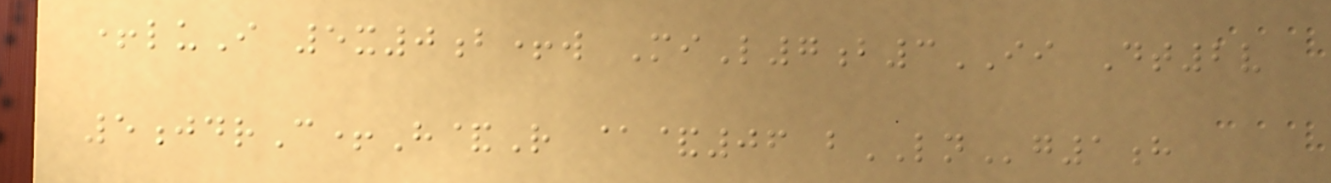+luI 5x0b+w MiL7b3II Dt2v
5jdrC+H&R @&06 bLNg1h
